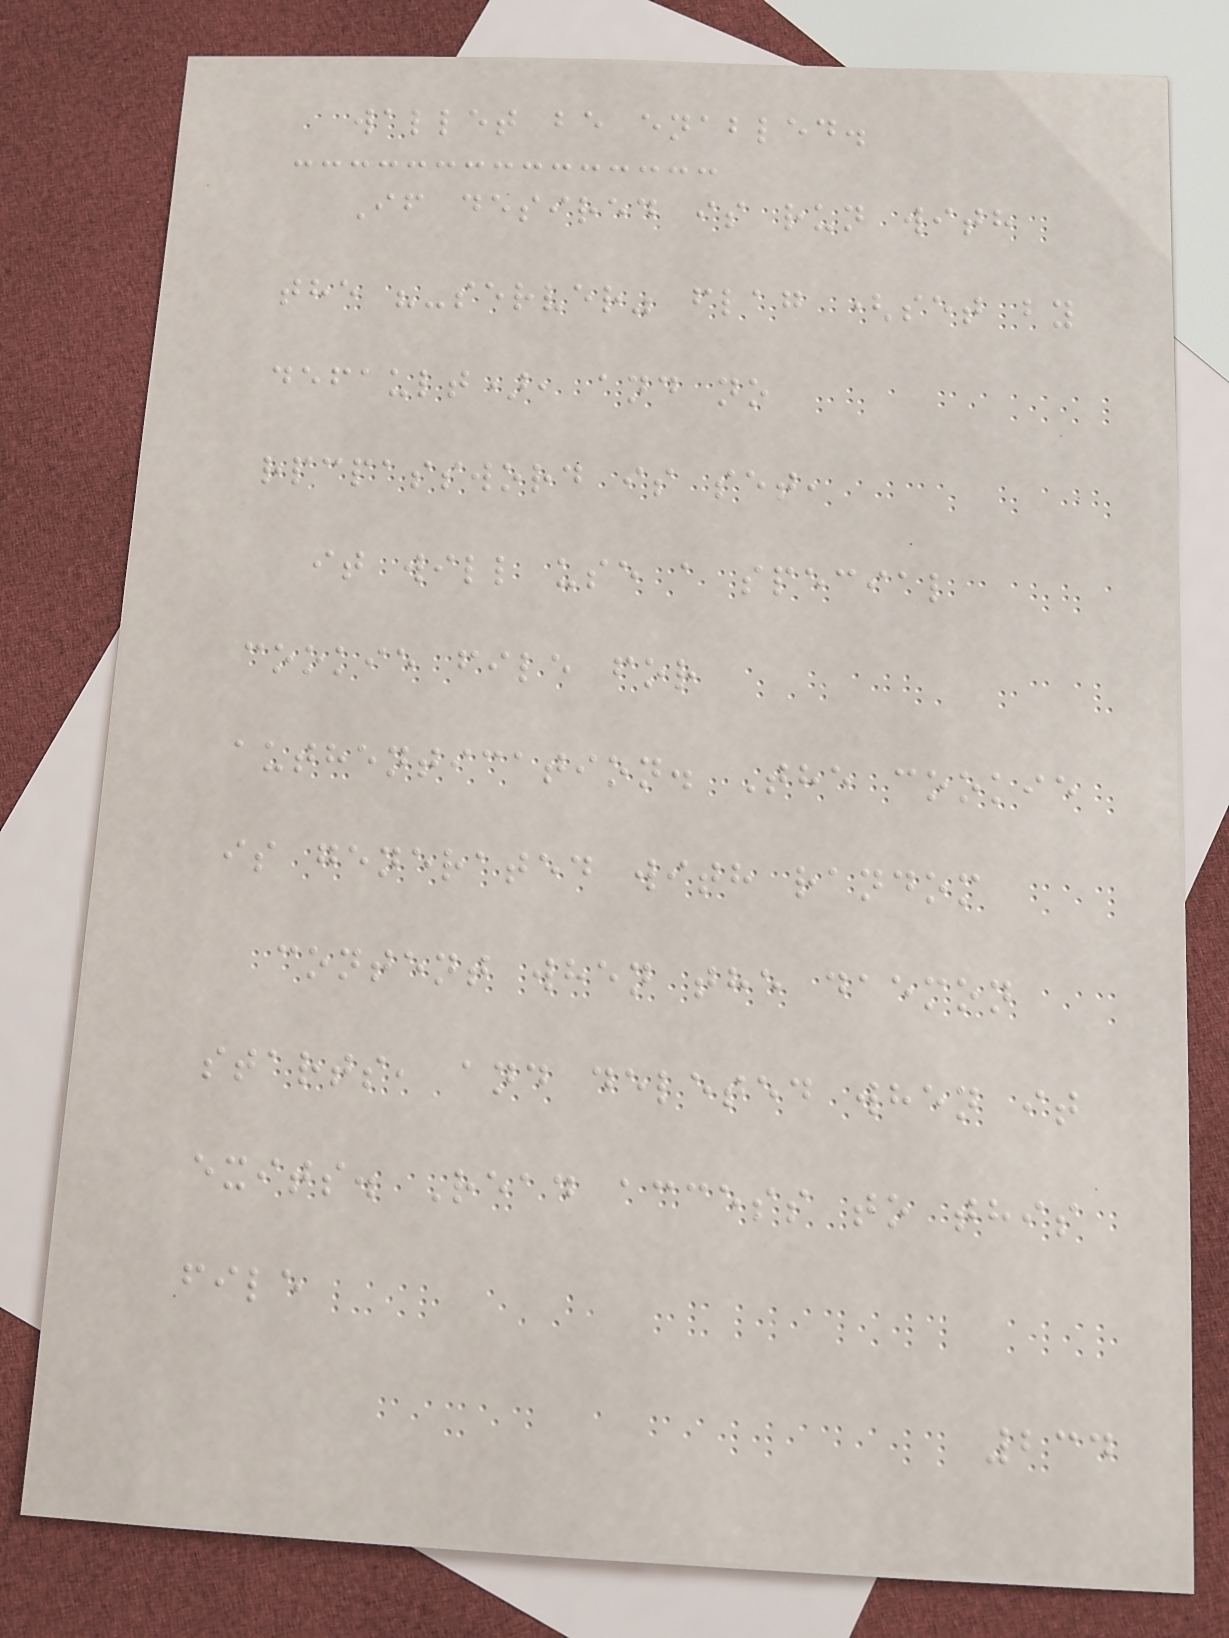wallet be enabled.
If desired is run with
the "-server" flag (set by
default), and no
rpcpassword is set,
it will use a special
cookie file for
authentication. The cookie
is generated with random
content when the daemon
starts, and deleted when it
exits. Read access to this
file
234
